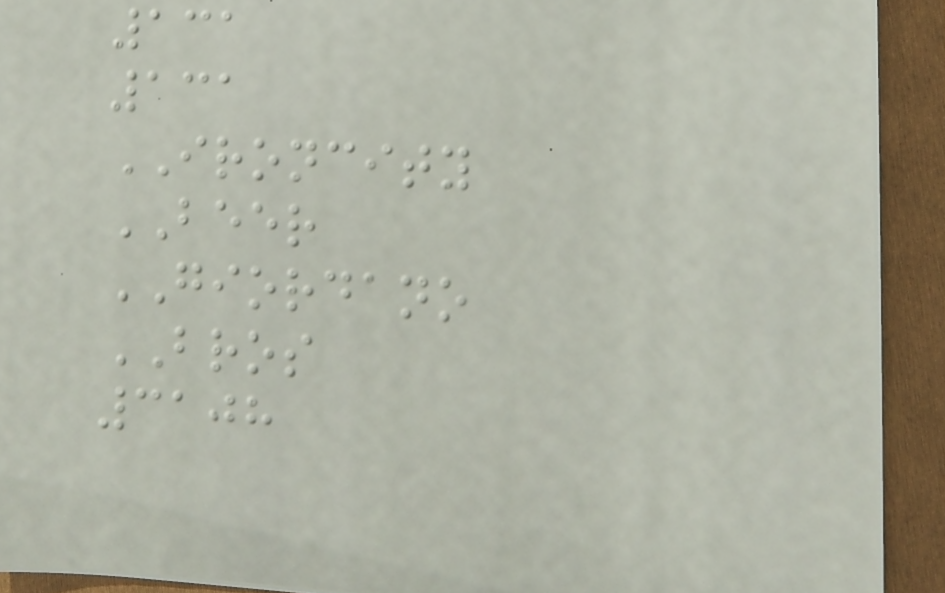131
131
IRONCITY
BEER
GIORDANO
BROS
3108
